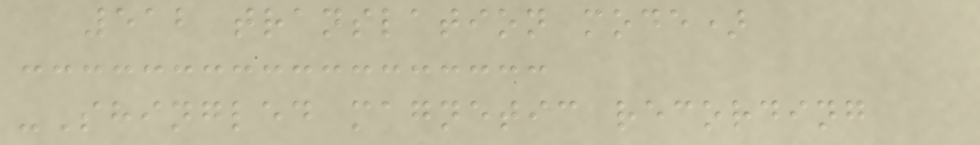512 translation mode)
-Shingled magnetic recording
